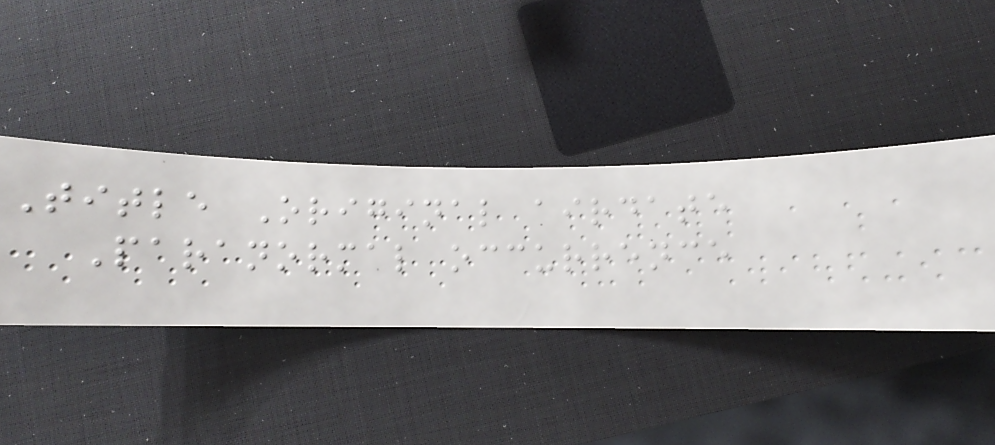Title Original airdate
Paranormal occurrence
